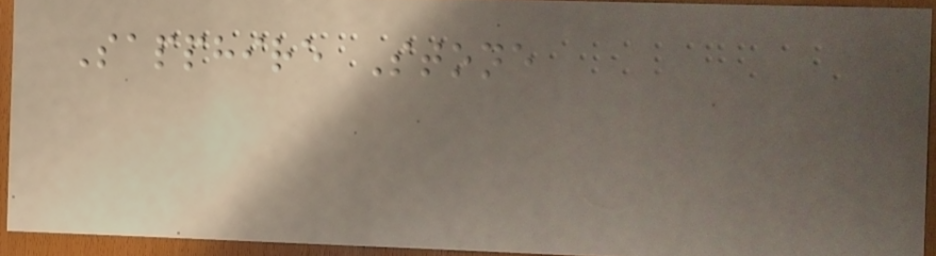Sapphire Stone
